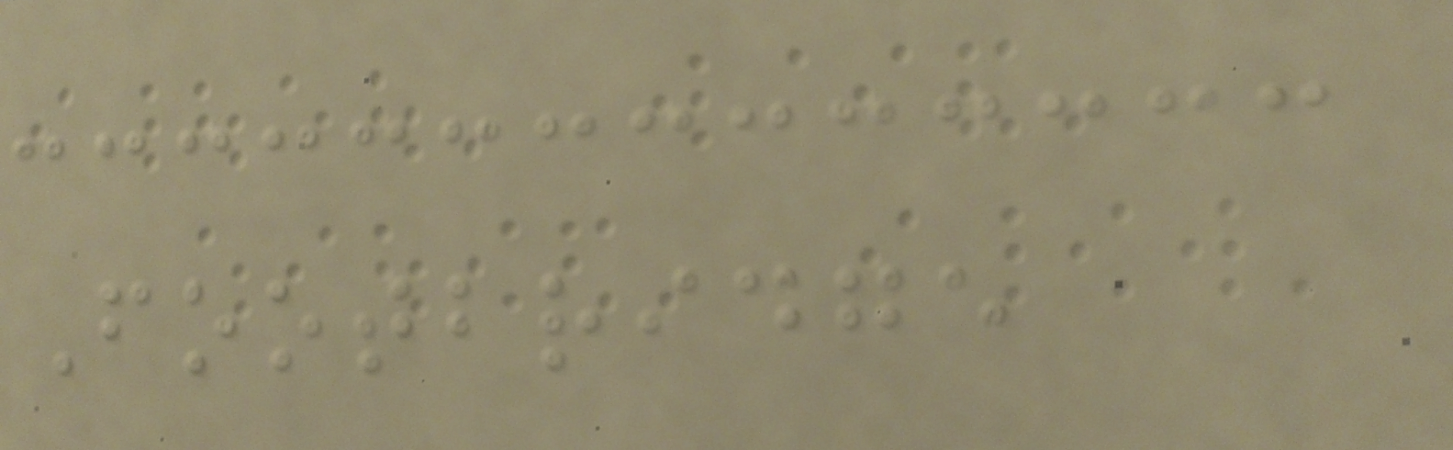Footbridge
